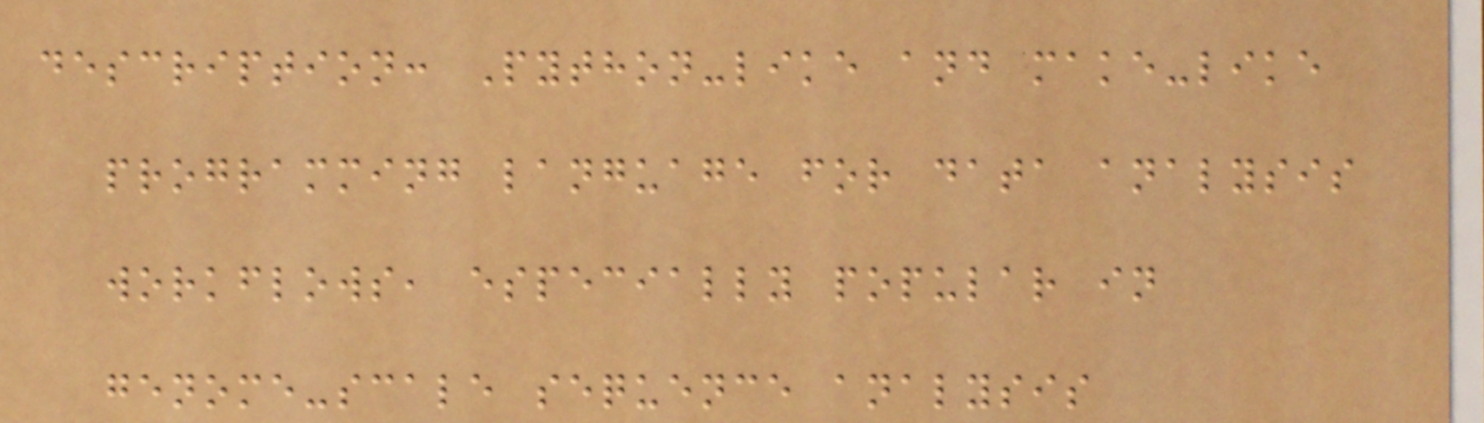description: Python-like and make-like
programming language for data analysis
workflows, especially popular in
genome-scale sequence analysis
